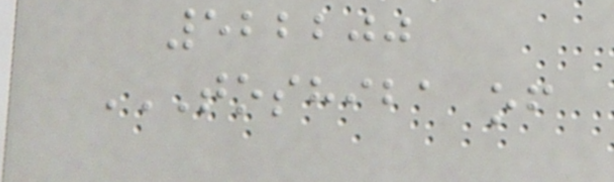522200
TOSHIBA OF
